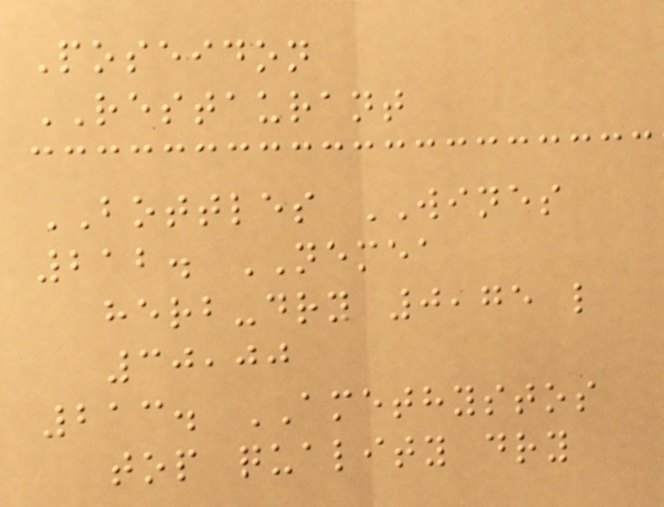Poseidon
RESTAURANT
BOTTLES WINES
212. NEMEA
herb-dry 0,75 l
30,00
213. AMETHYSTOS
top quality dry
